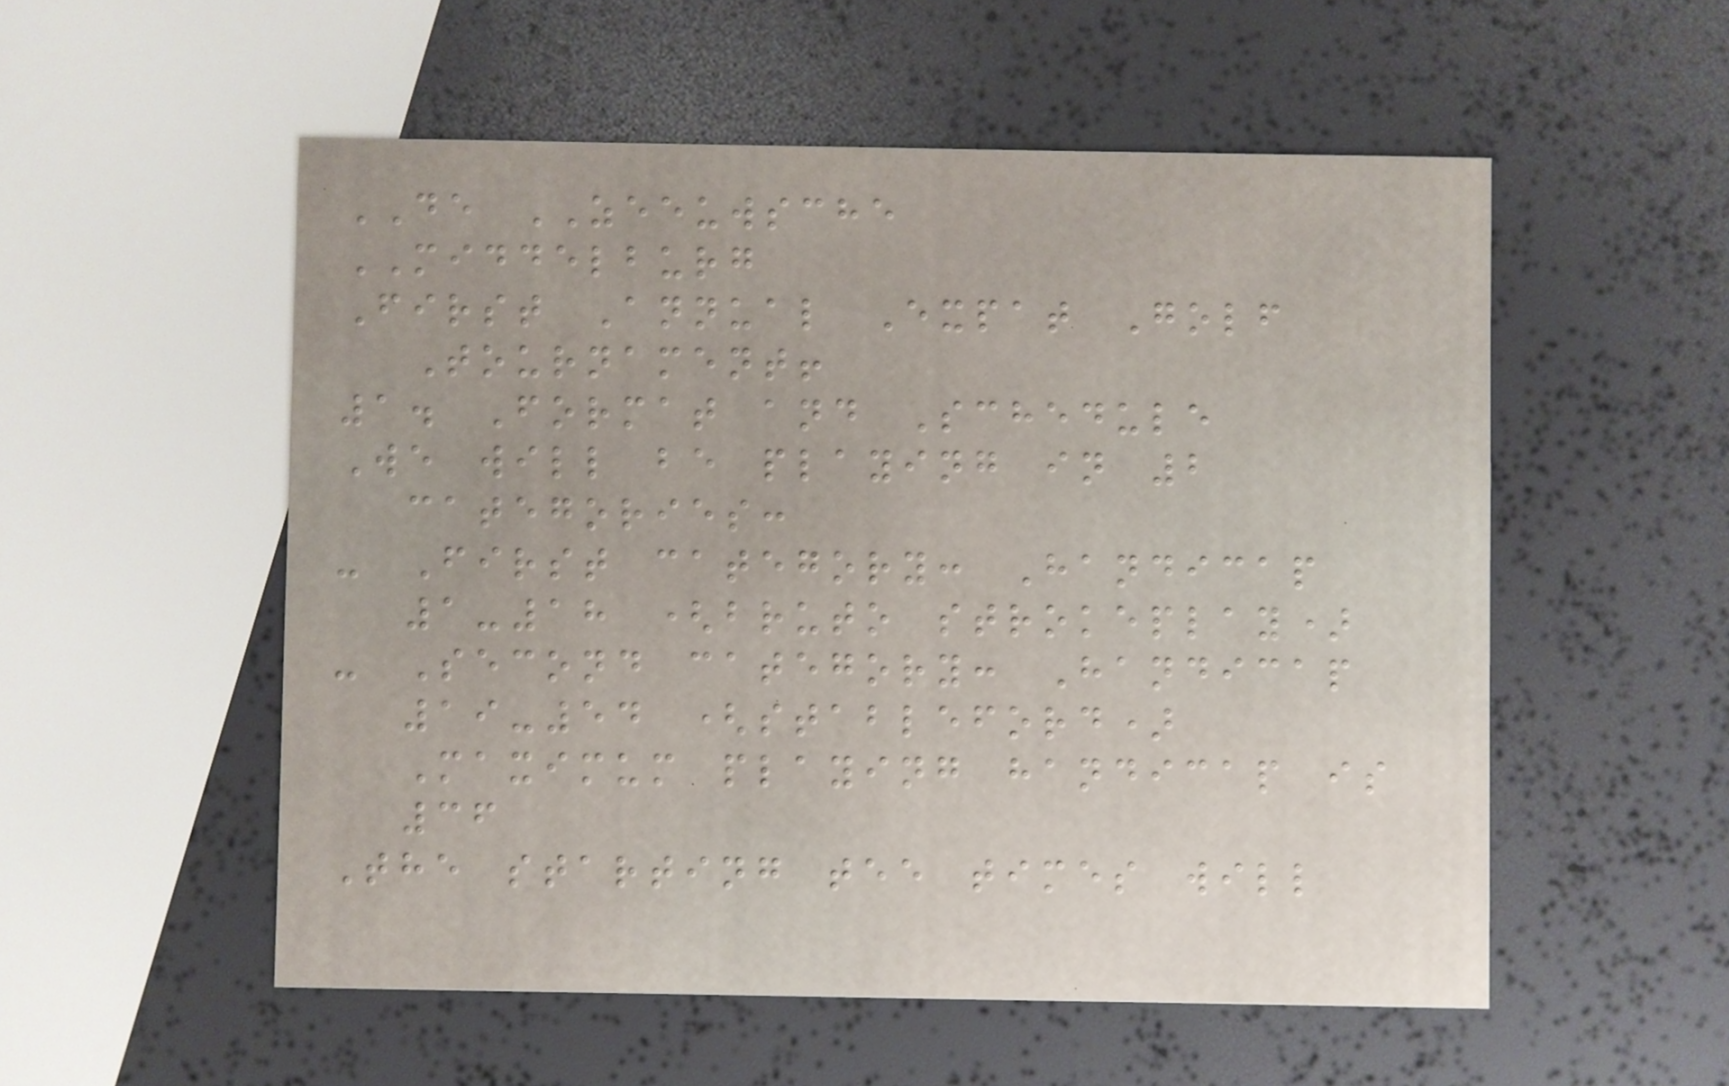DE ZEEUWSCHE
MIDDELBURG
First Annual Expat Golf
Tournament!
1. Format and Schedule
We will be playing in 2
categories:
- First category: Handicap
1-18 (bruto strokeplay)
- Second category: Handicap
19-54 (stableford)
Maximum playing handicap is
36
The starting tee times will
